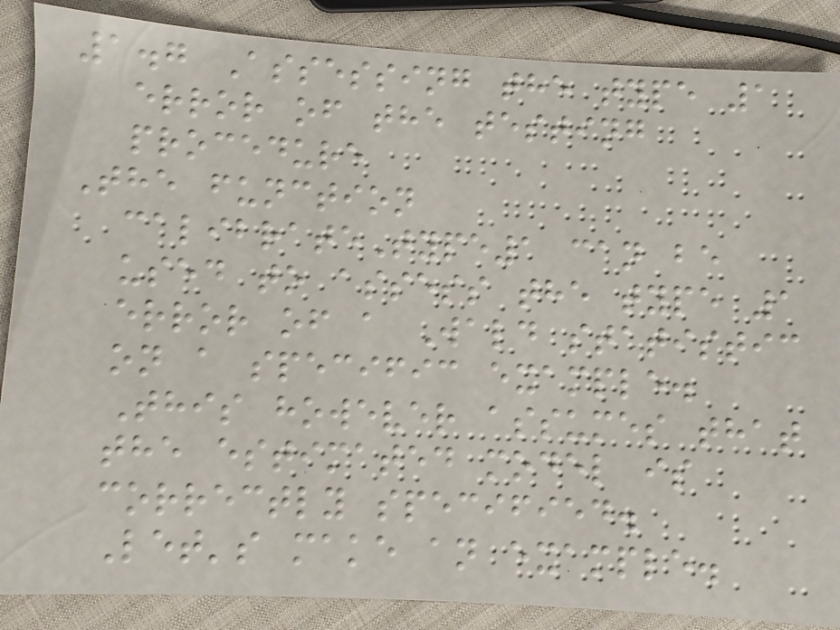1.7 Assessing the type 1
error of the testing
procedure
The function
calibrateType1 can be
used to assess the type 1
error of a Wald statistic
on a specific example.
This however assumes that
the estimated model is
correctly specified.
Let's make an example.
